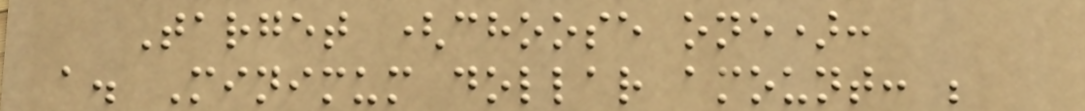Target (choose one):
a. Minimum dollar amount: ;
